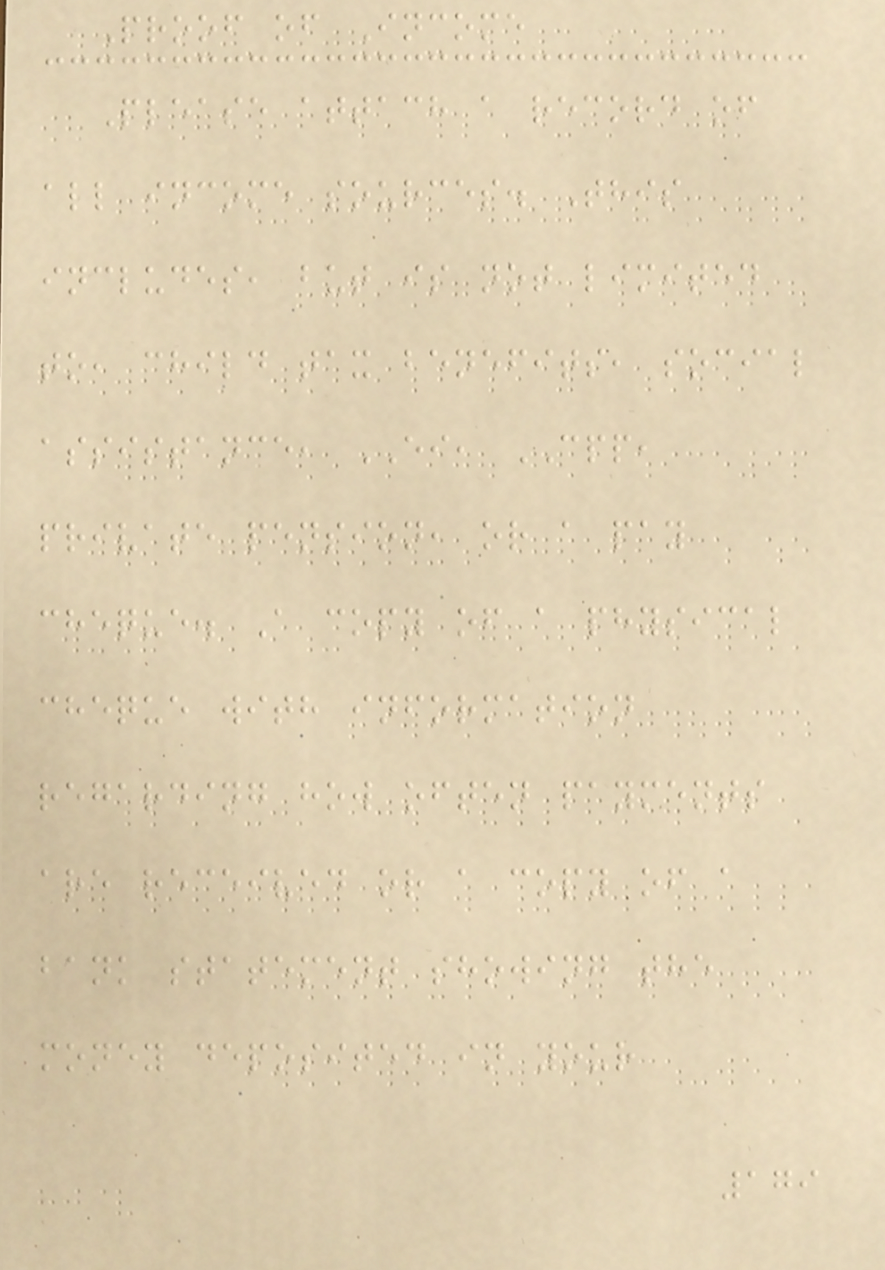Proof of Income
Please attach a record of
all income sources. This
includes, but is not limited
to, child tax benefits, social
assistance, EI, CPP,
private pension, or a pay
cheque. A copy of a physical
cheque with information
regarding how often payments
are received or a copy of a
bank statement showing the
money deposited in your
179
